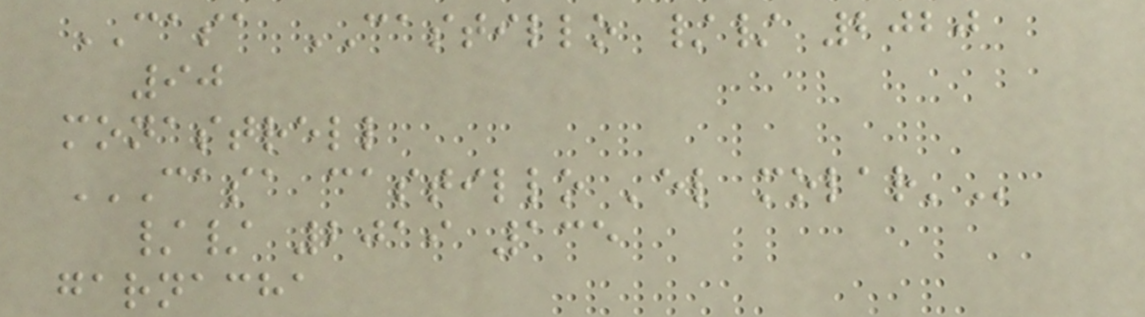CASA CASTILLO // 2020
90
monastrell
CASA CASTILLO 'EL MOLAR'
// 2019 135
garnacha
